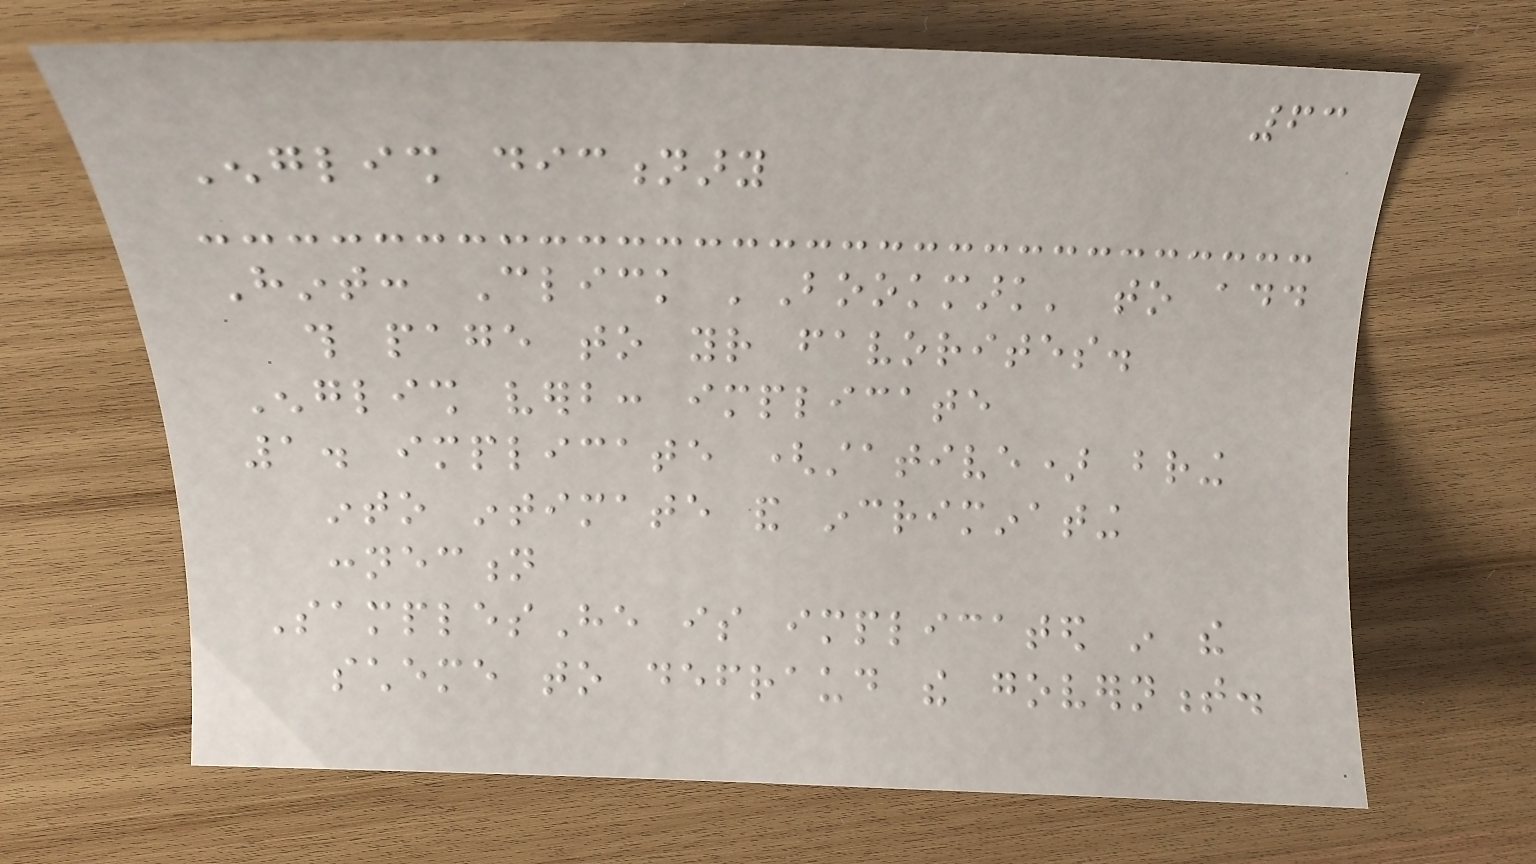63
English dictionary
Hint: Click 'Bookmark' to add
this page to your favorites.
English verb: implicate
1. implicate (stative) bring
into intimate and incriminating
connection
SamplesHe is implicated in the
scheme to defraud the government.
